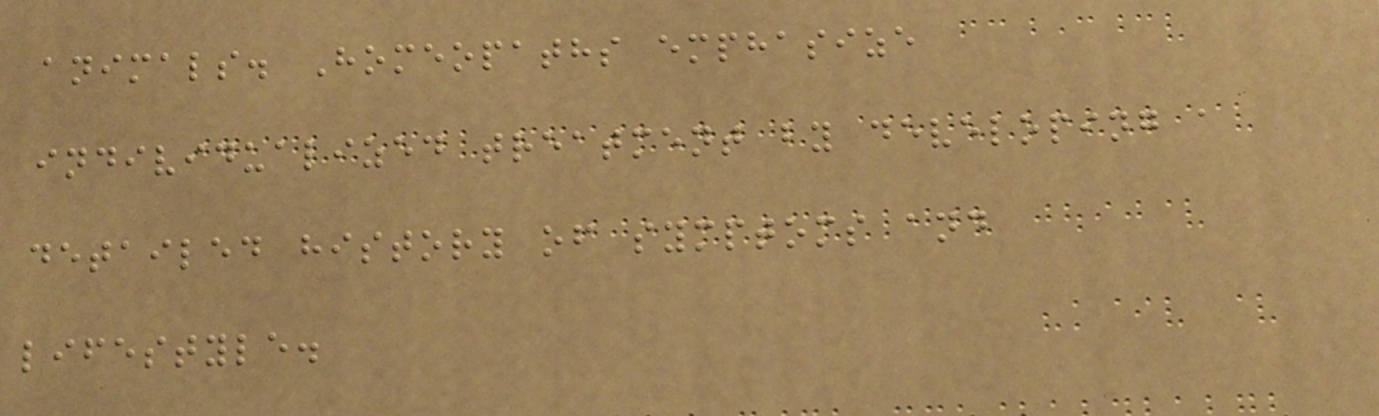animals. Homeopaths emphasize
individualized treatment by developing a
detailed history of symptoms and
lifestyle.
